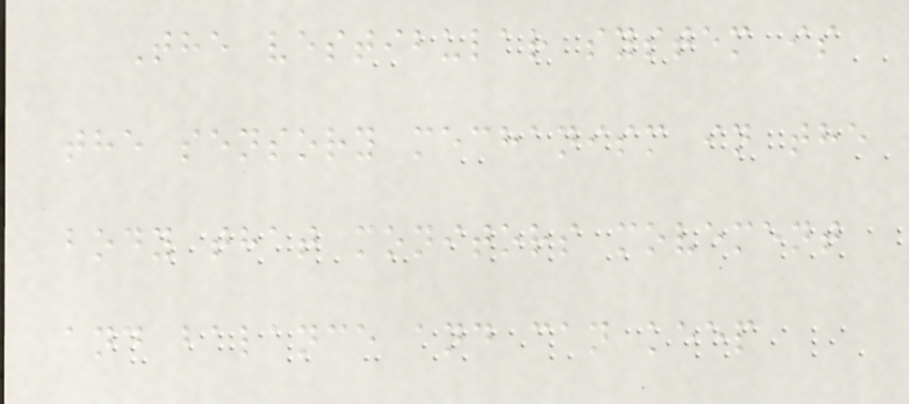The vestibular system is
the sensory mechanism in the
body that monitors movement
and balance and can keep
